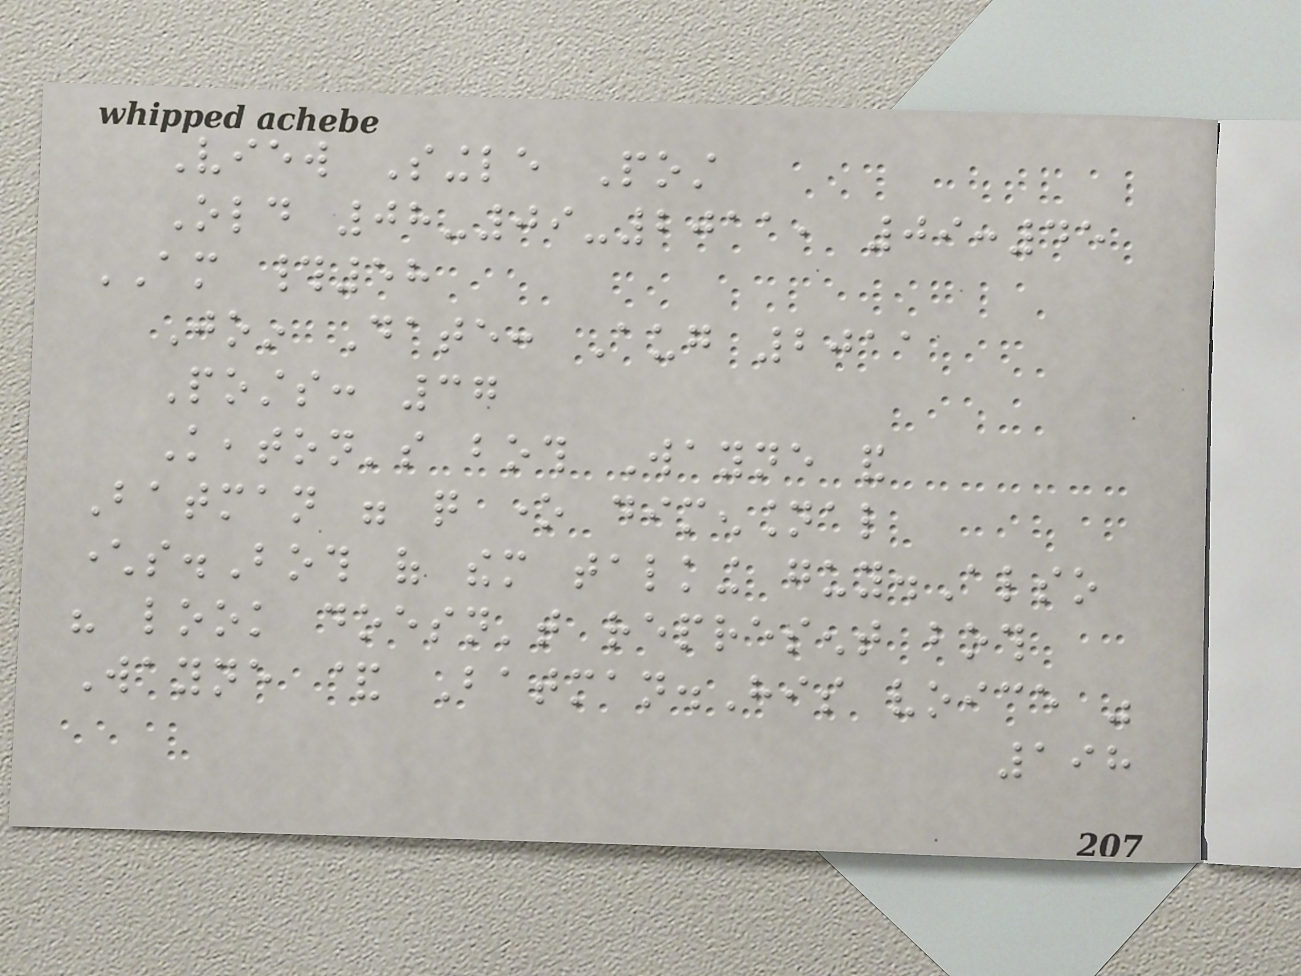View Single Post
Old 08-09-2011, 09:45
AM #58
Join Date: Aug 2011
Posts: 37
Keaton's both Wayne and
Batman were quite one dimensional
characters.Both of them talking guy.Also
his look doesn't represent both
Wayne & Batman.His voice was
198
